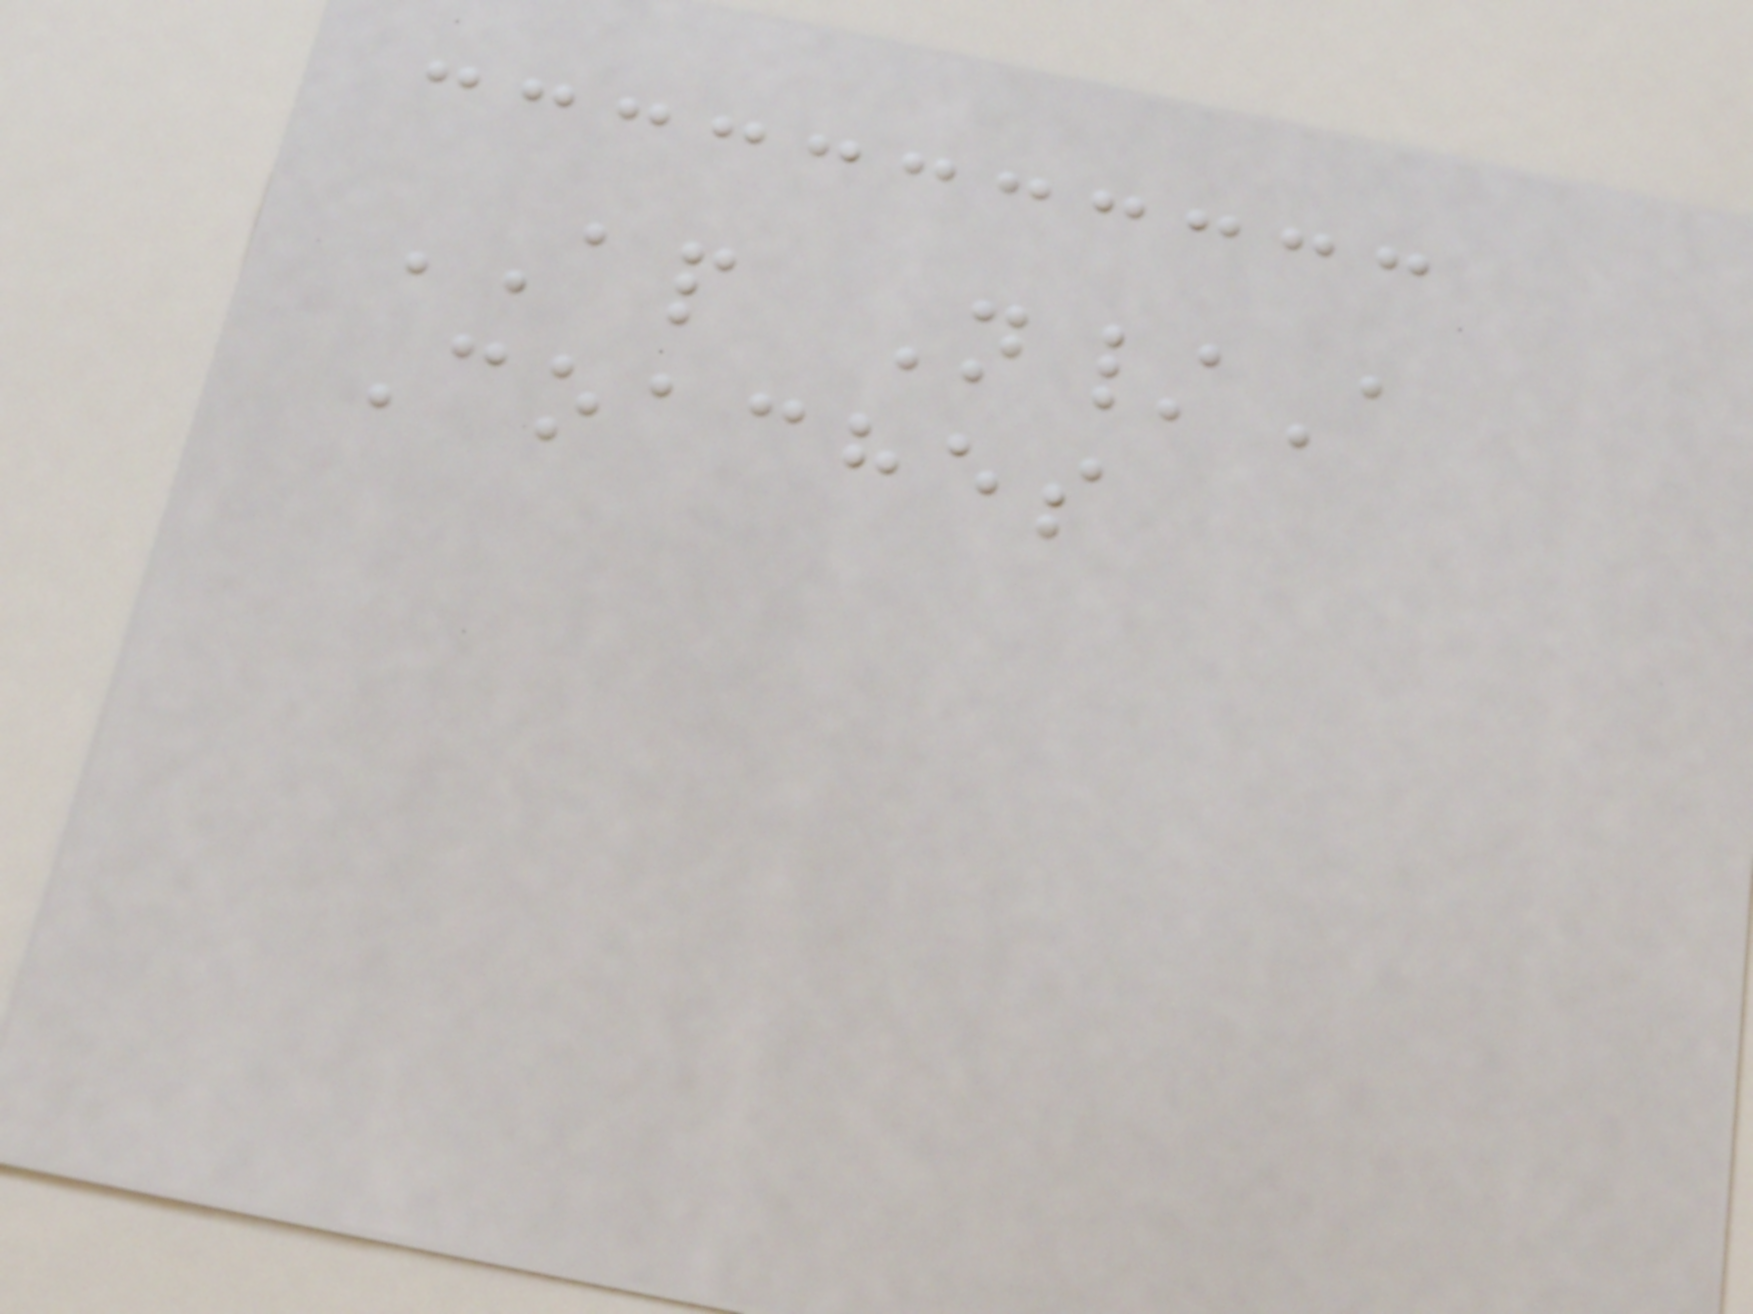AP N/A
Coaches
